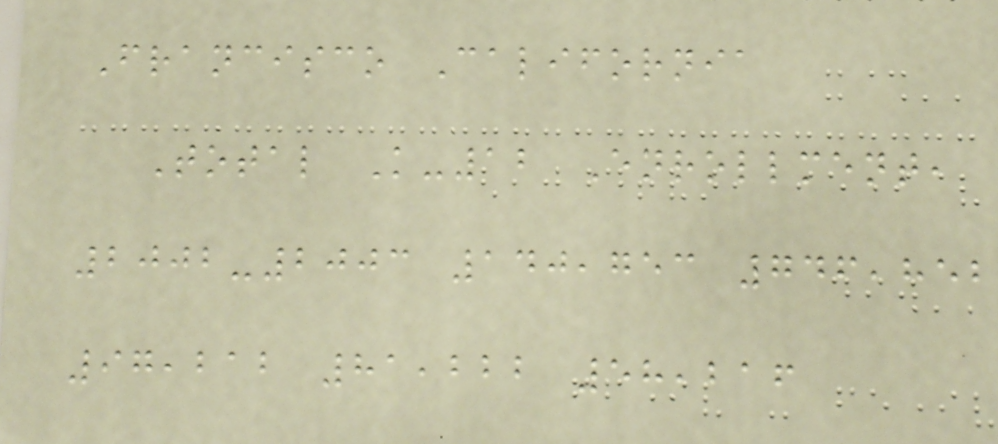Francisco California
Total K-12 Enrollment,
2002-2003 140,753 746,852
97,212 81,222 58,216
